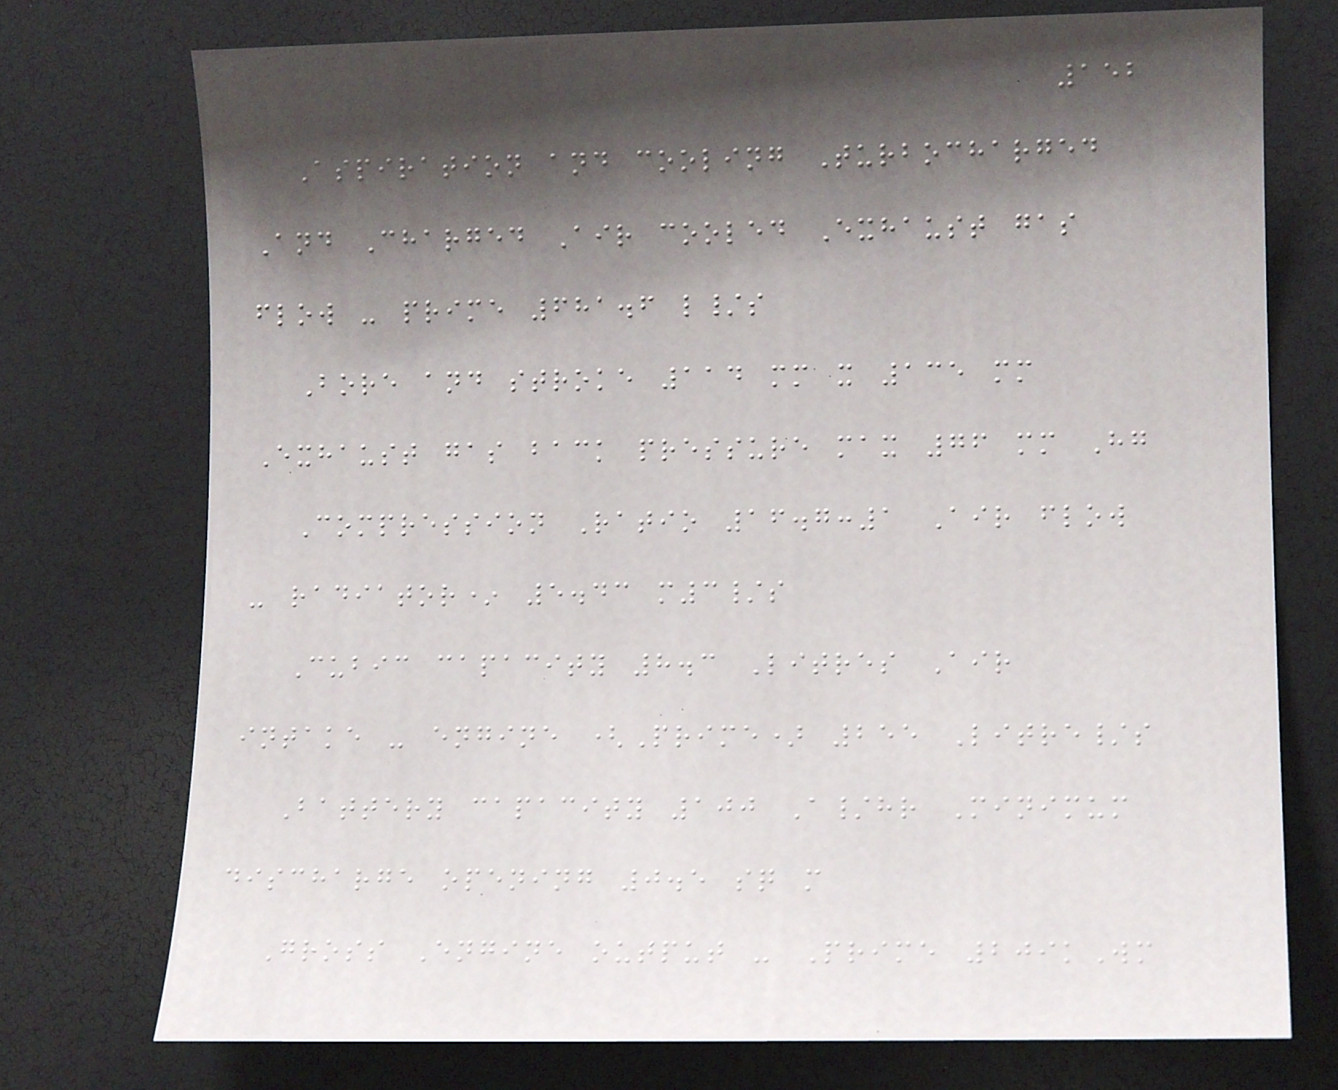152
Aspiration and cooling Turbocharged
And Charged Air cooled Exhaust gas
flow - prime 681.6 l/s
Bore and stroke 114 mm x 135 mm
Exhaust gas back pressure max 76 mm Hg
Compression Ratio 16.7:1 Air flow
- radiator* 5.43 m3/s
Cubic capacity 8.3 Litres Air
intake - engine (Prime) 255 Litre/s
Battery capacity 100 A/hr Minimum
discharge opening 0.5 sq m
Gross Engine output - Prime 209kWm
